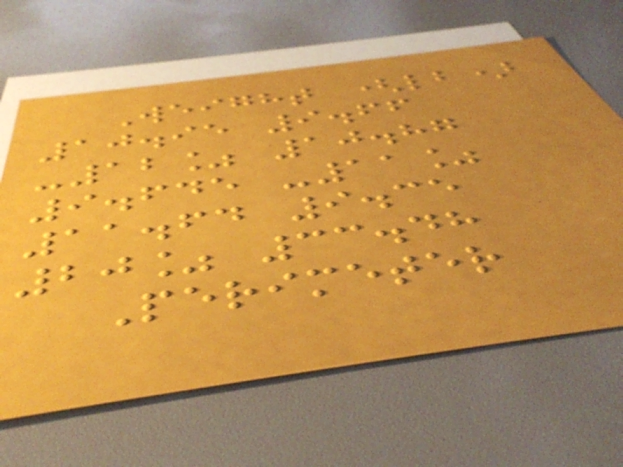Weight (lb)
10.95 9.66
-12% 10.87
9.645 -11%
11.64 9.35
20% 33.48
Perimeter
